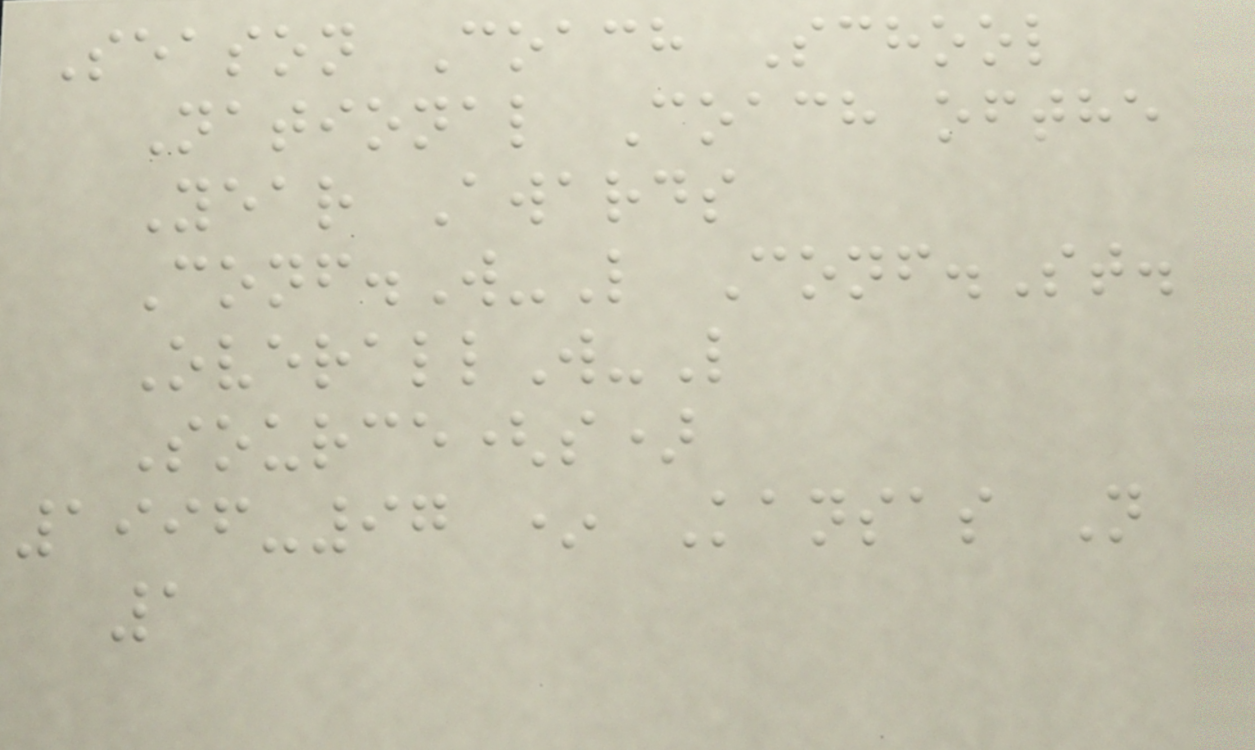Season Coach School
National Coach ofthe
Year Awards
Conf.W-L Conf.St.
OverallW-L
Source(s)
1996-97 * Kansas N
1
